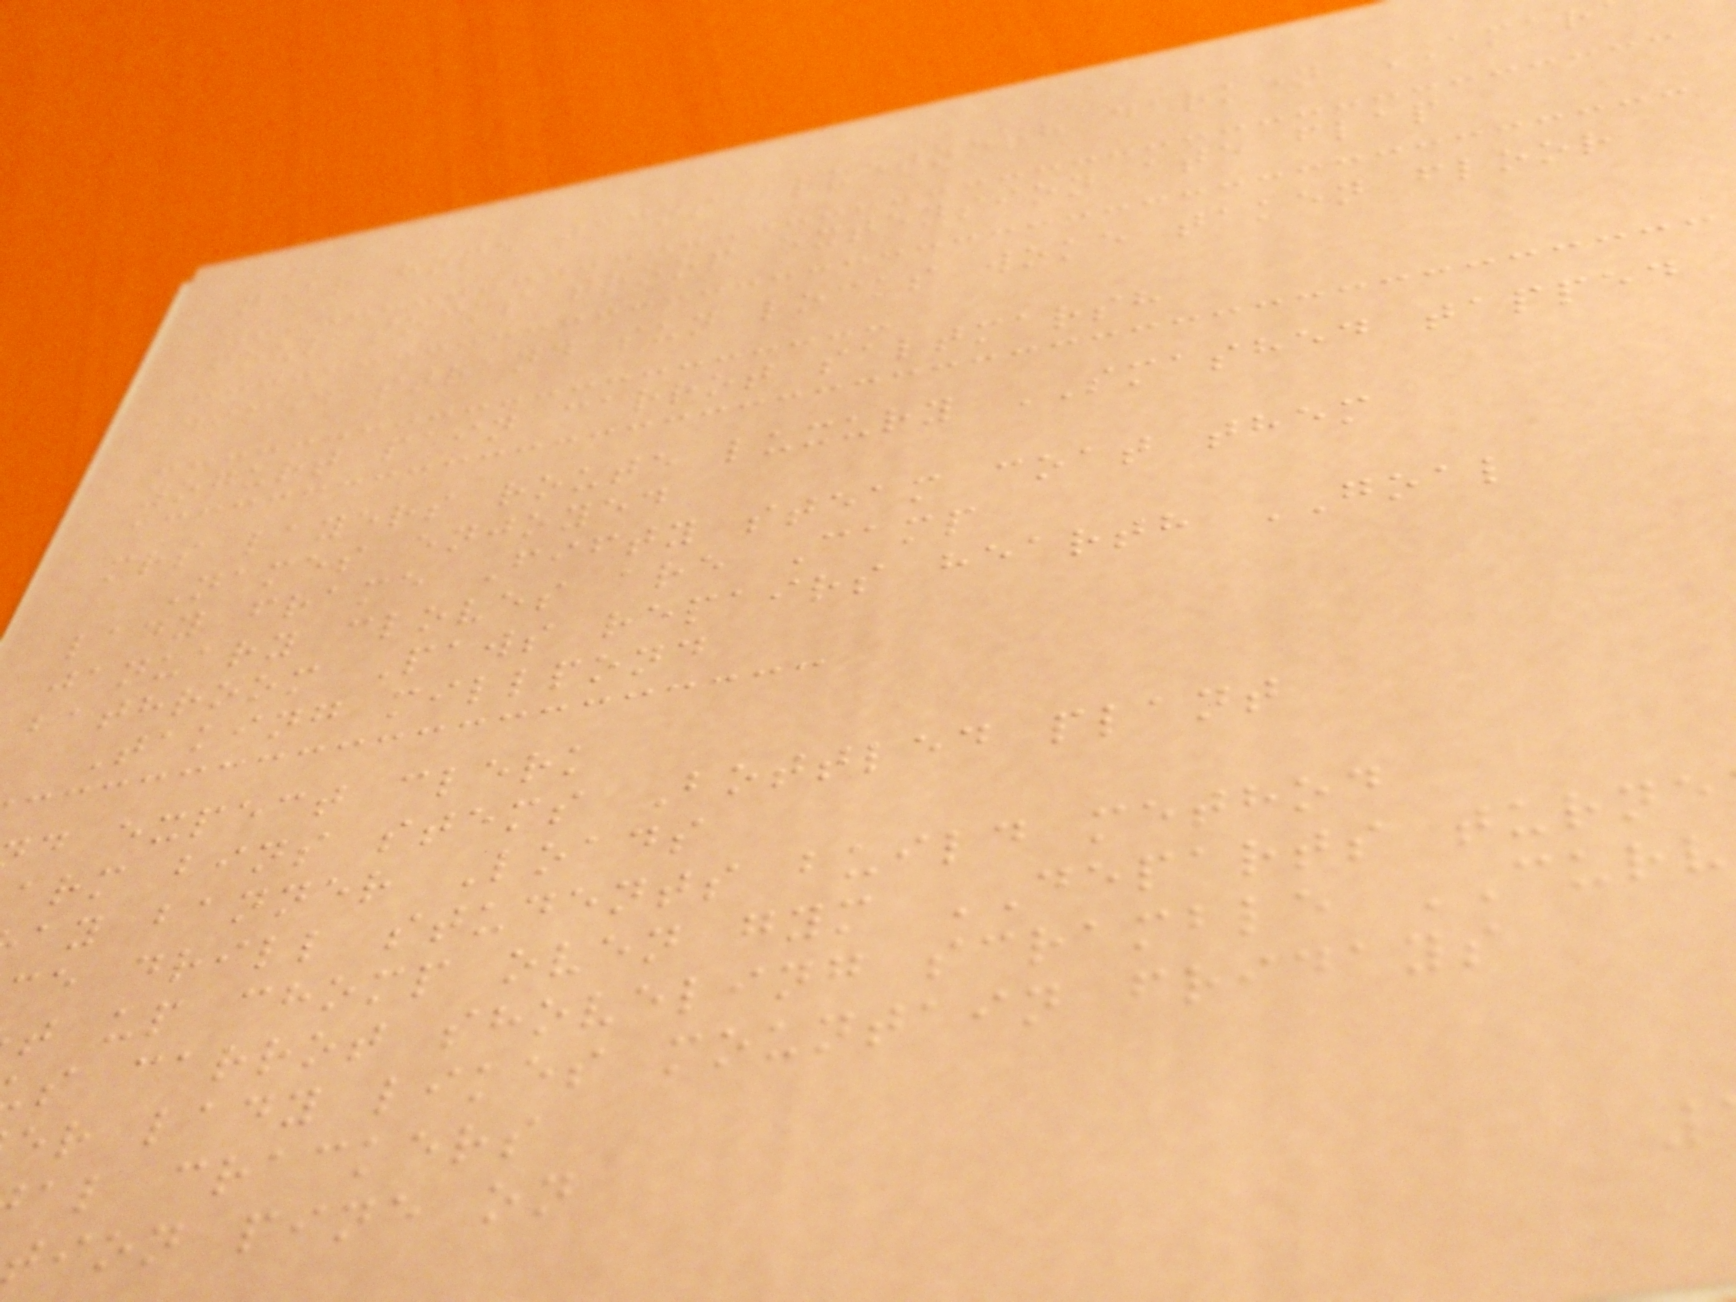near hope tacos bluetooth darken AMAR
foul socks troop extension ate flap
diced strand sun locks woke taken floor
yogurt pain carrot saltmarsh
mrs layers route luxury SMASHED tapped
Names enjoyed
lady frame Fifty steam coat them
january cloves are Camp
bathroom Paws repairs hearth GOAL
Taking millpond
d expect clerk
arm bins stems Bottled plant
ay banner Loads
ce drill students build method
t up chomp oven gym DEPARTS turne
s carrot shoveling scramble CURV
er lady likes mountain fridays
al crackers
ion pine on
